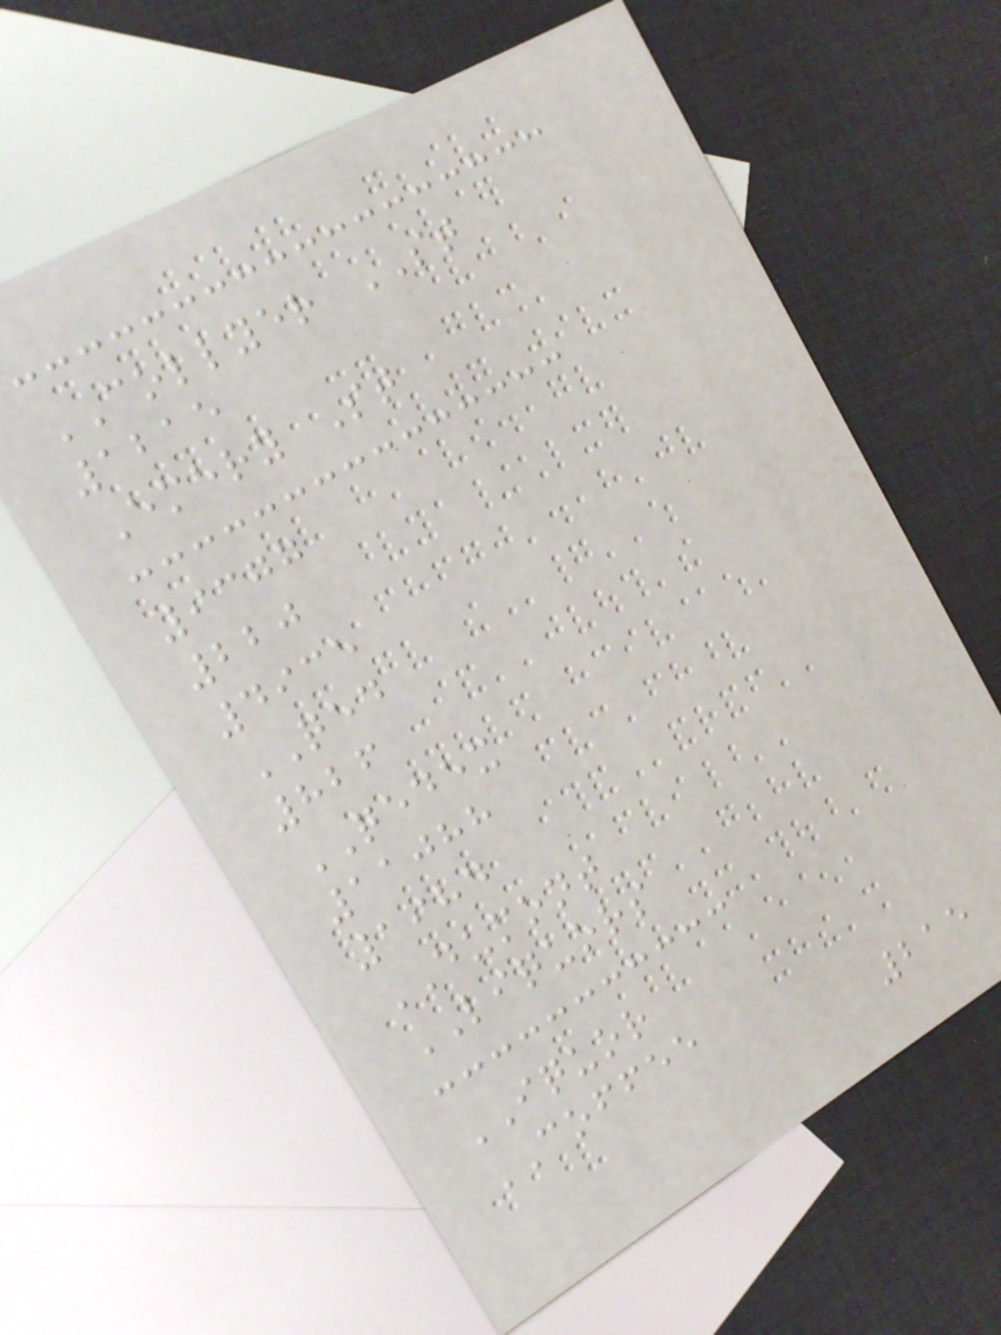COLLYER ST
1215
Emery St
9377
220
4935
QED
826
QEDEX
11088
1984
DUMONT
LIQUORS
IQUOR
COFFEE
215
